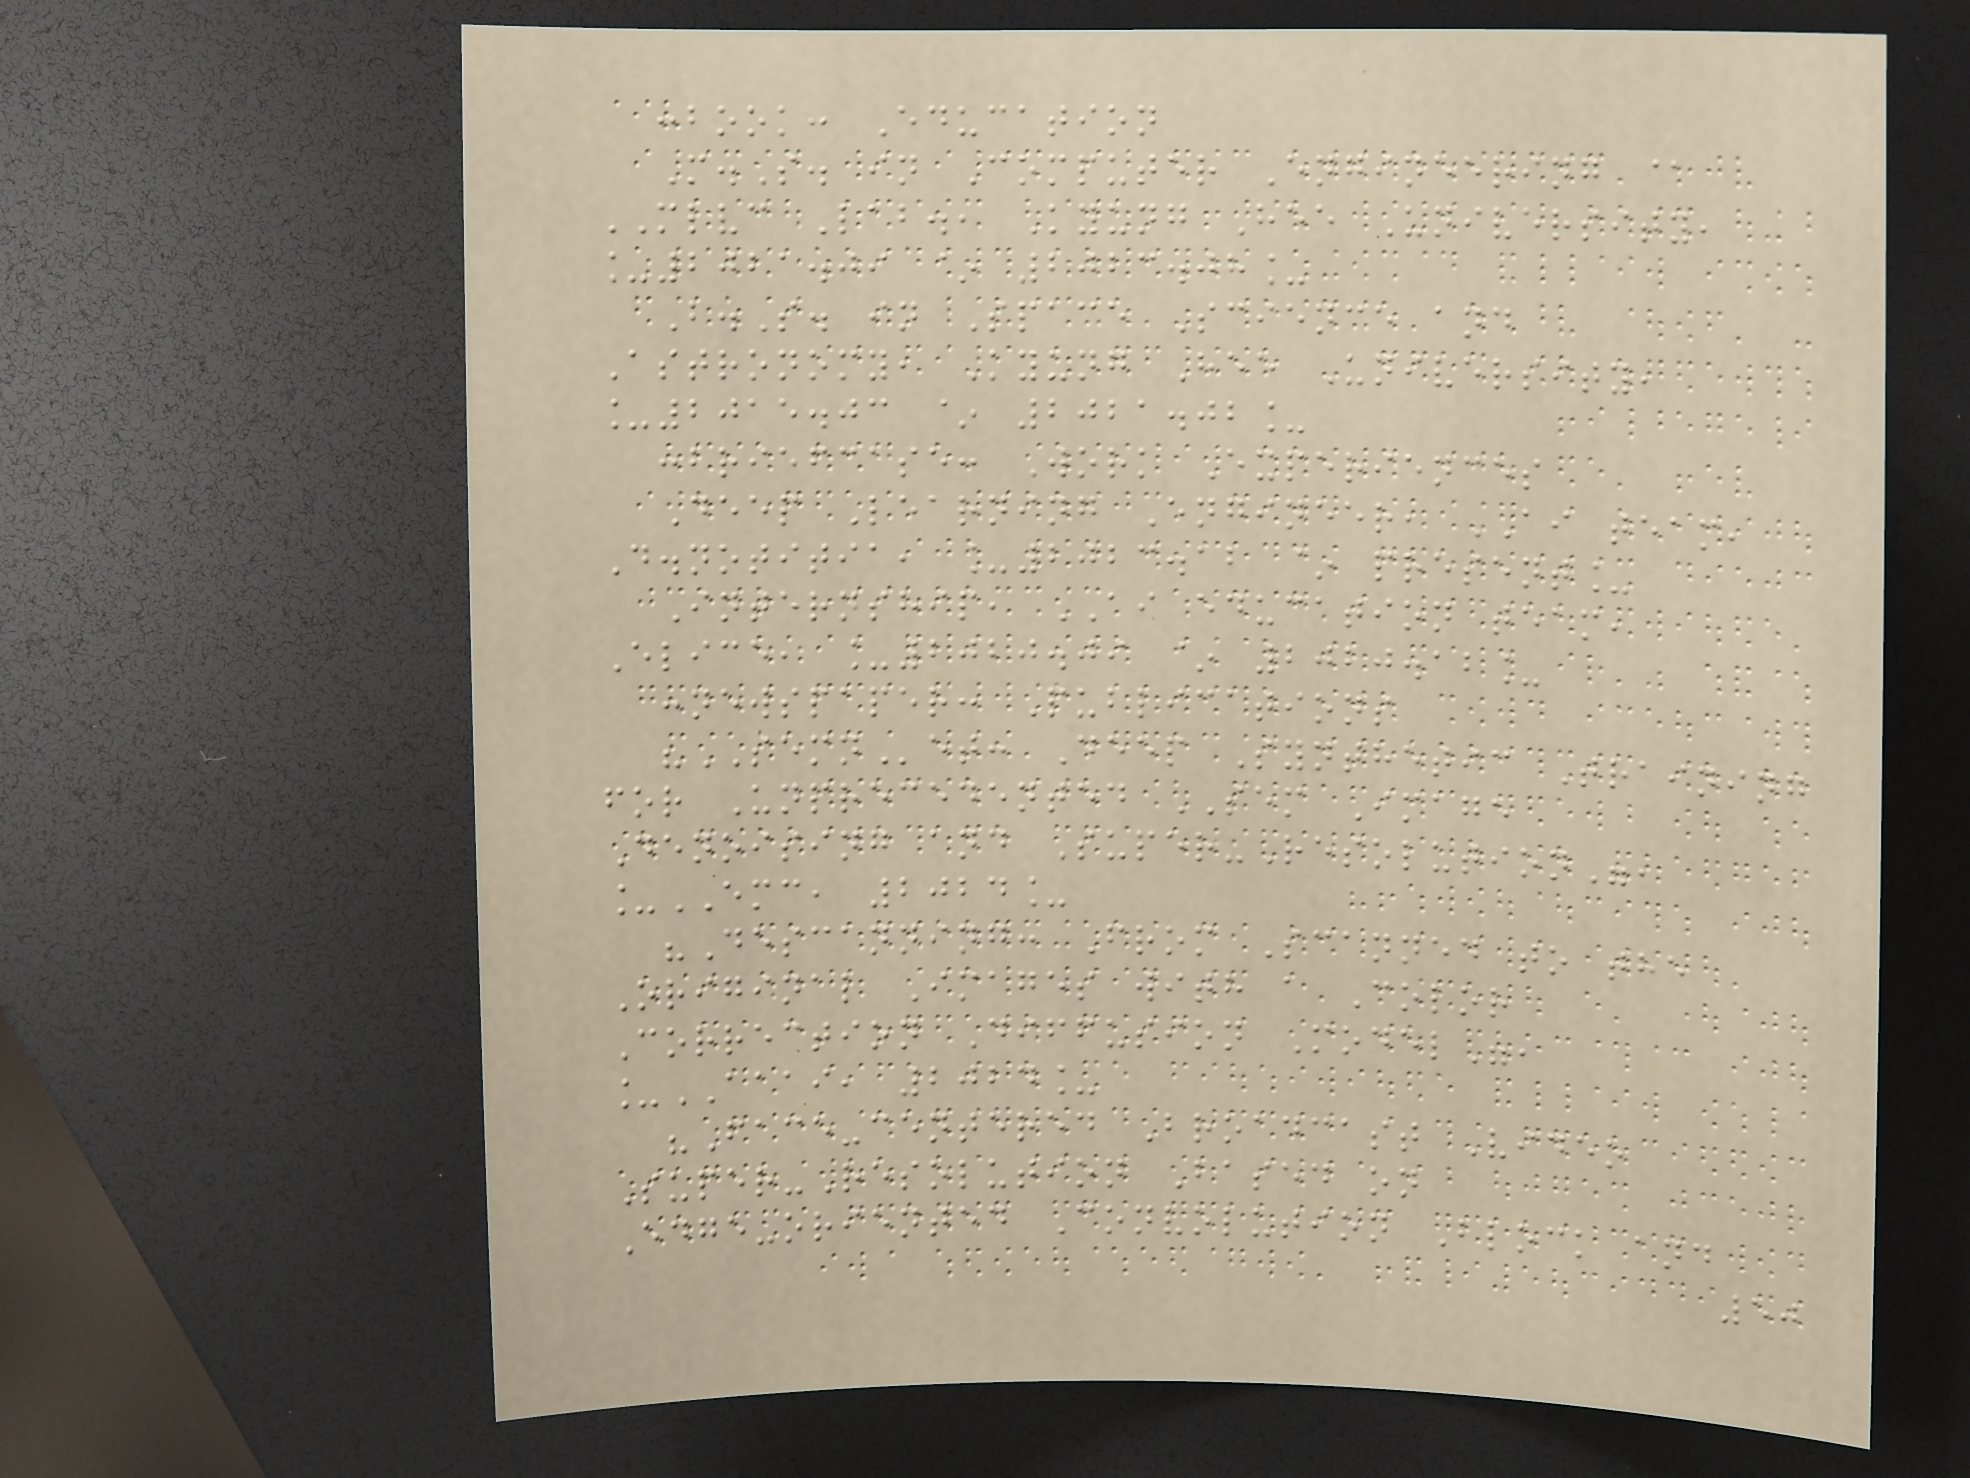:book: Education
M.S. in Computer Engineering @
MLVC Lab., Kyung Hee University,
_2021.09 ~ 2023.08_
B.S. in Space Science and
Astronomy, Kyung Hee University,
_2015.03 ~ 2021.02_
:briefcase: Work Experiences
Deep Learning Engineer, AI team,
D.notitia, _2023.12 ~ present_
Internship, AI education team,
Elice, _2020.09 ~ 2020.12_
:newspaper: Publications
"SEMNet: Deep Synthetic Training
for Unprecedented SEM Image
Denoising and Super-Resolution",
_EMC, 2024_
"Descanning: From Scanned to the
Original Images with a Color
Correction Diffusion Model",
_AAAI, 2024_
"Face-centered Broadcast Video
Super-Resolution Based on
Edge-oriented Convolution Block and
50
